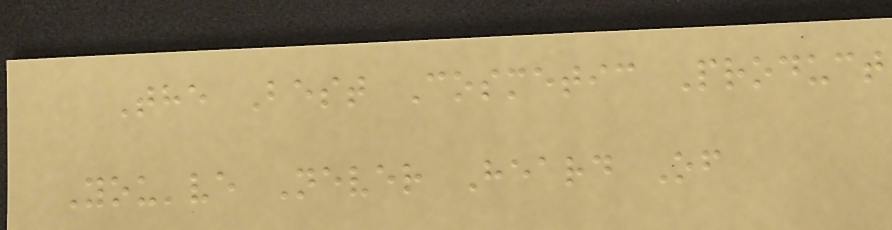The Best Cosmetic Product
You've Never Heard Of
